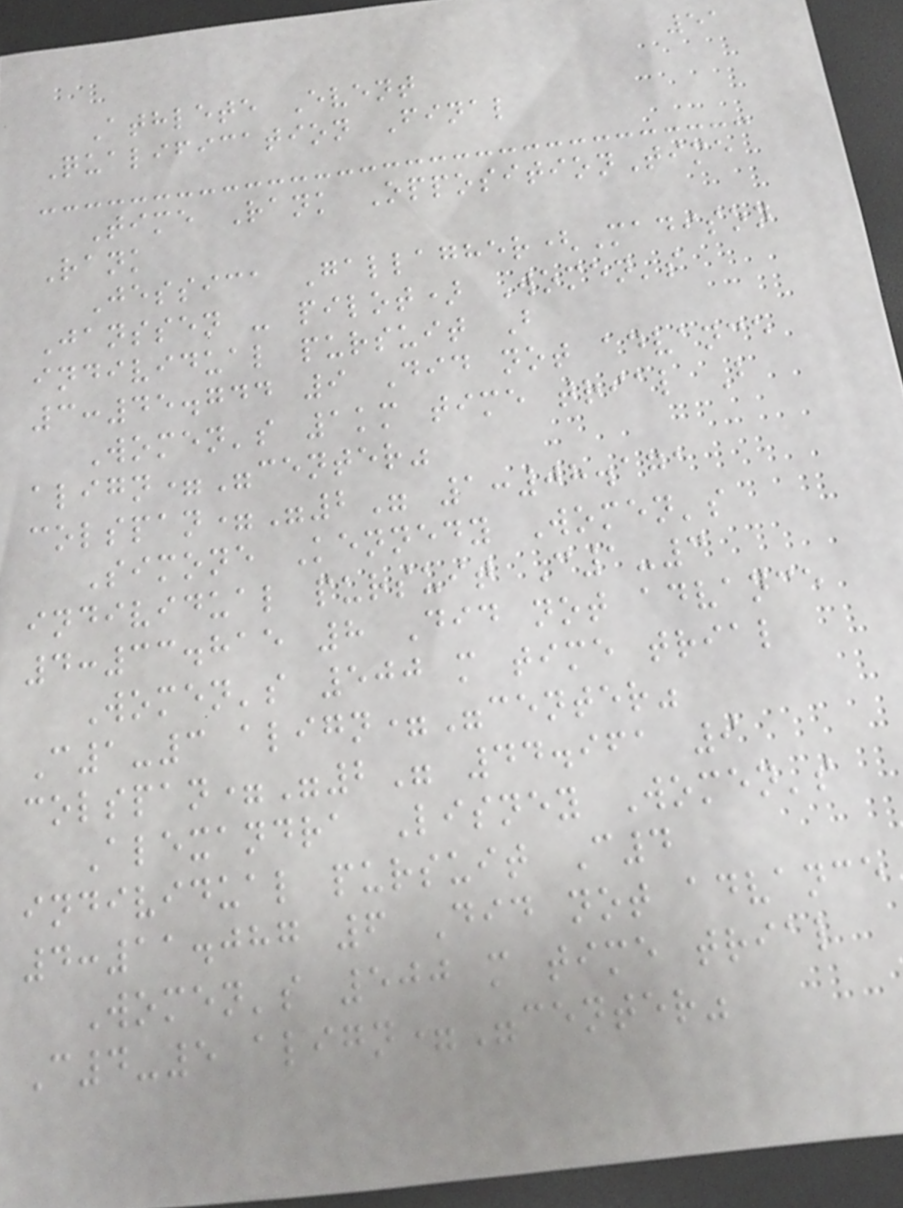51
Athlete Event
Qualification Final
Time Rank OppositionTime
Rank
Jessica Gallagher(Madison
Janssen - pilot) Women's
individual pursuit B
3:45.744 9 Did not advance
Women's 1km time trial B
align="center"
colspan="2" 1:08.171
Simone Kennedy Women's
individual pursuit C1-3
4:33.815 8 Did not advance
Women's 500 m time trial
C1-3 align="center"
colspan="2" 44.961 9
Alexandra Lisney Women's
individual pursuit C4
4:11.087 6 Did not advance
Women's 500 m time trial
C4-5 align="center"
